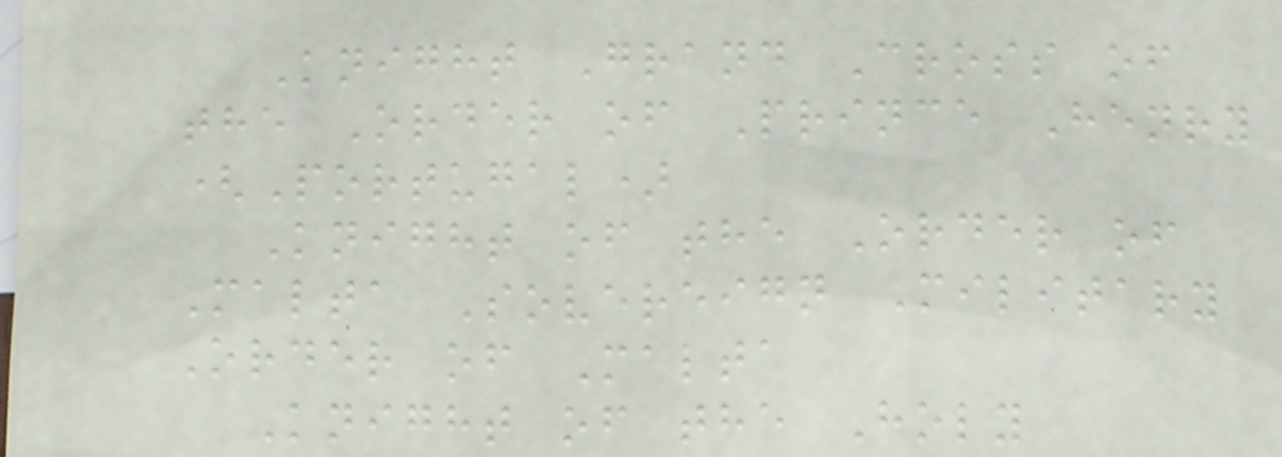Knight Grand Cross of
the Order of Prince Henry
(Portugal)
Knight of the Order of
Malta Sovereign Military
Order of Malta
Knight of the Holy
